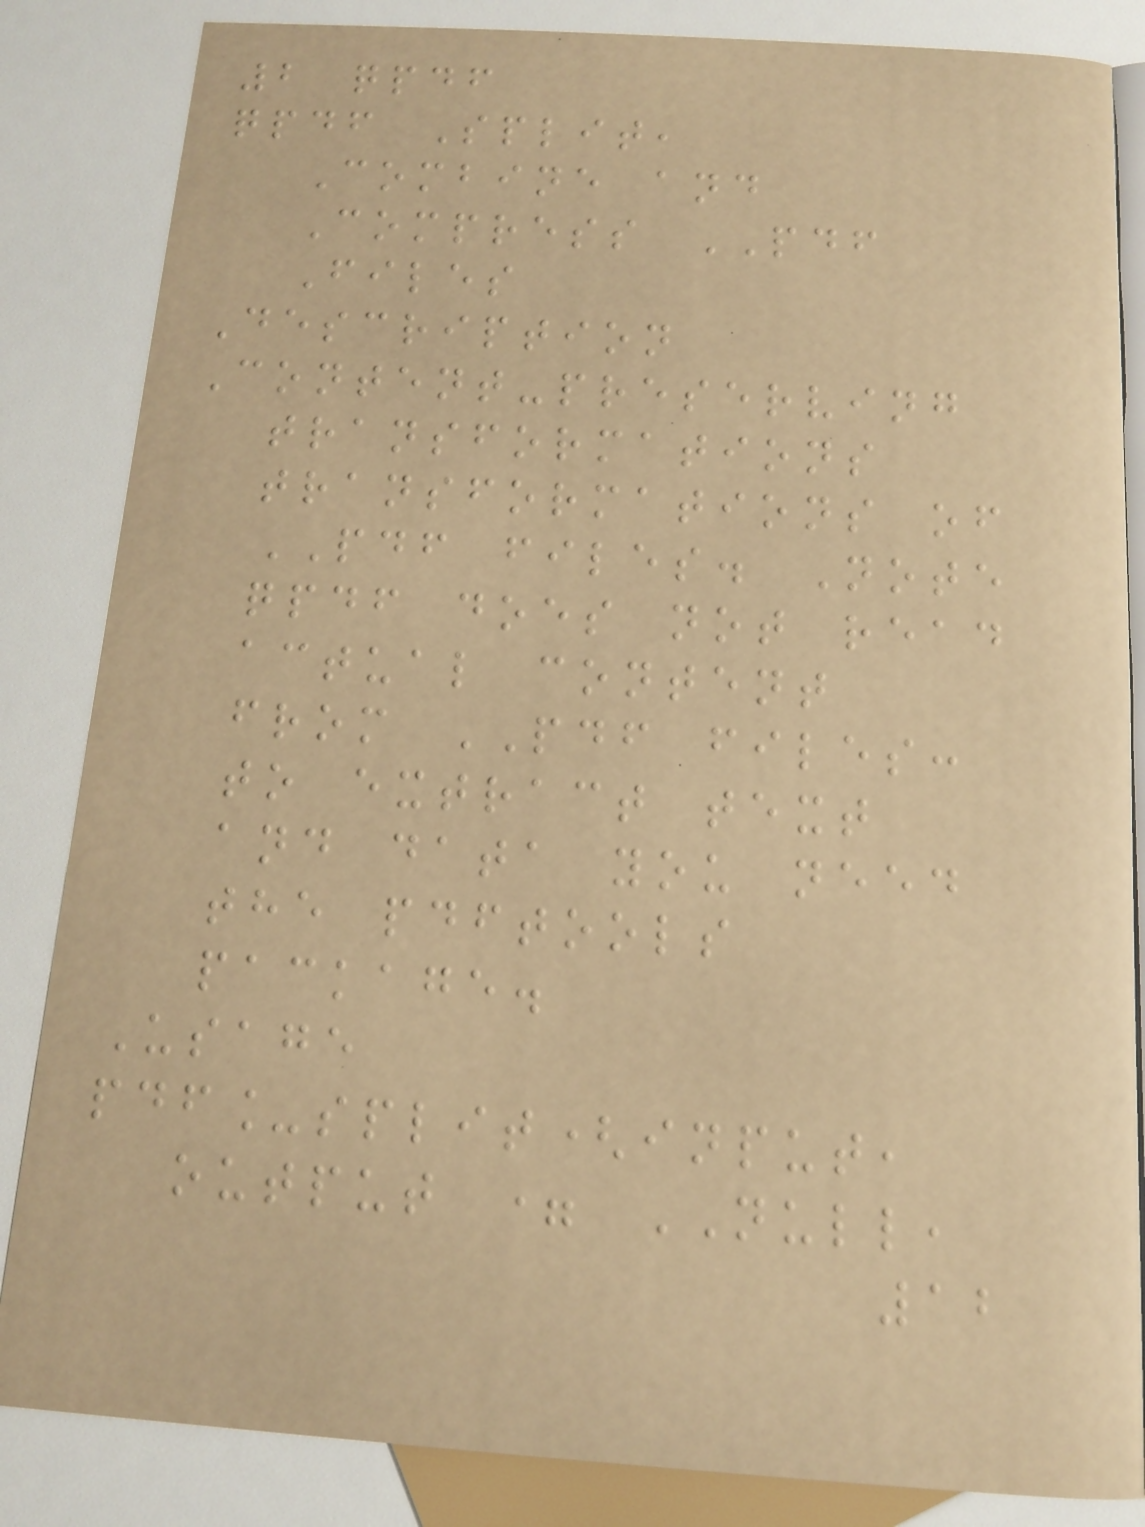2 qpdf
qpdf Split,
Combine and
Compress PDF
Files
Description
Content-preserving
transformations
transformations of
PDF files. Note
qpdf does not read
actual content
from PDF files:
to extract text
and data you need
the pdftools
package.
Usage
pdf_split(input,
output = NULL,
12
